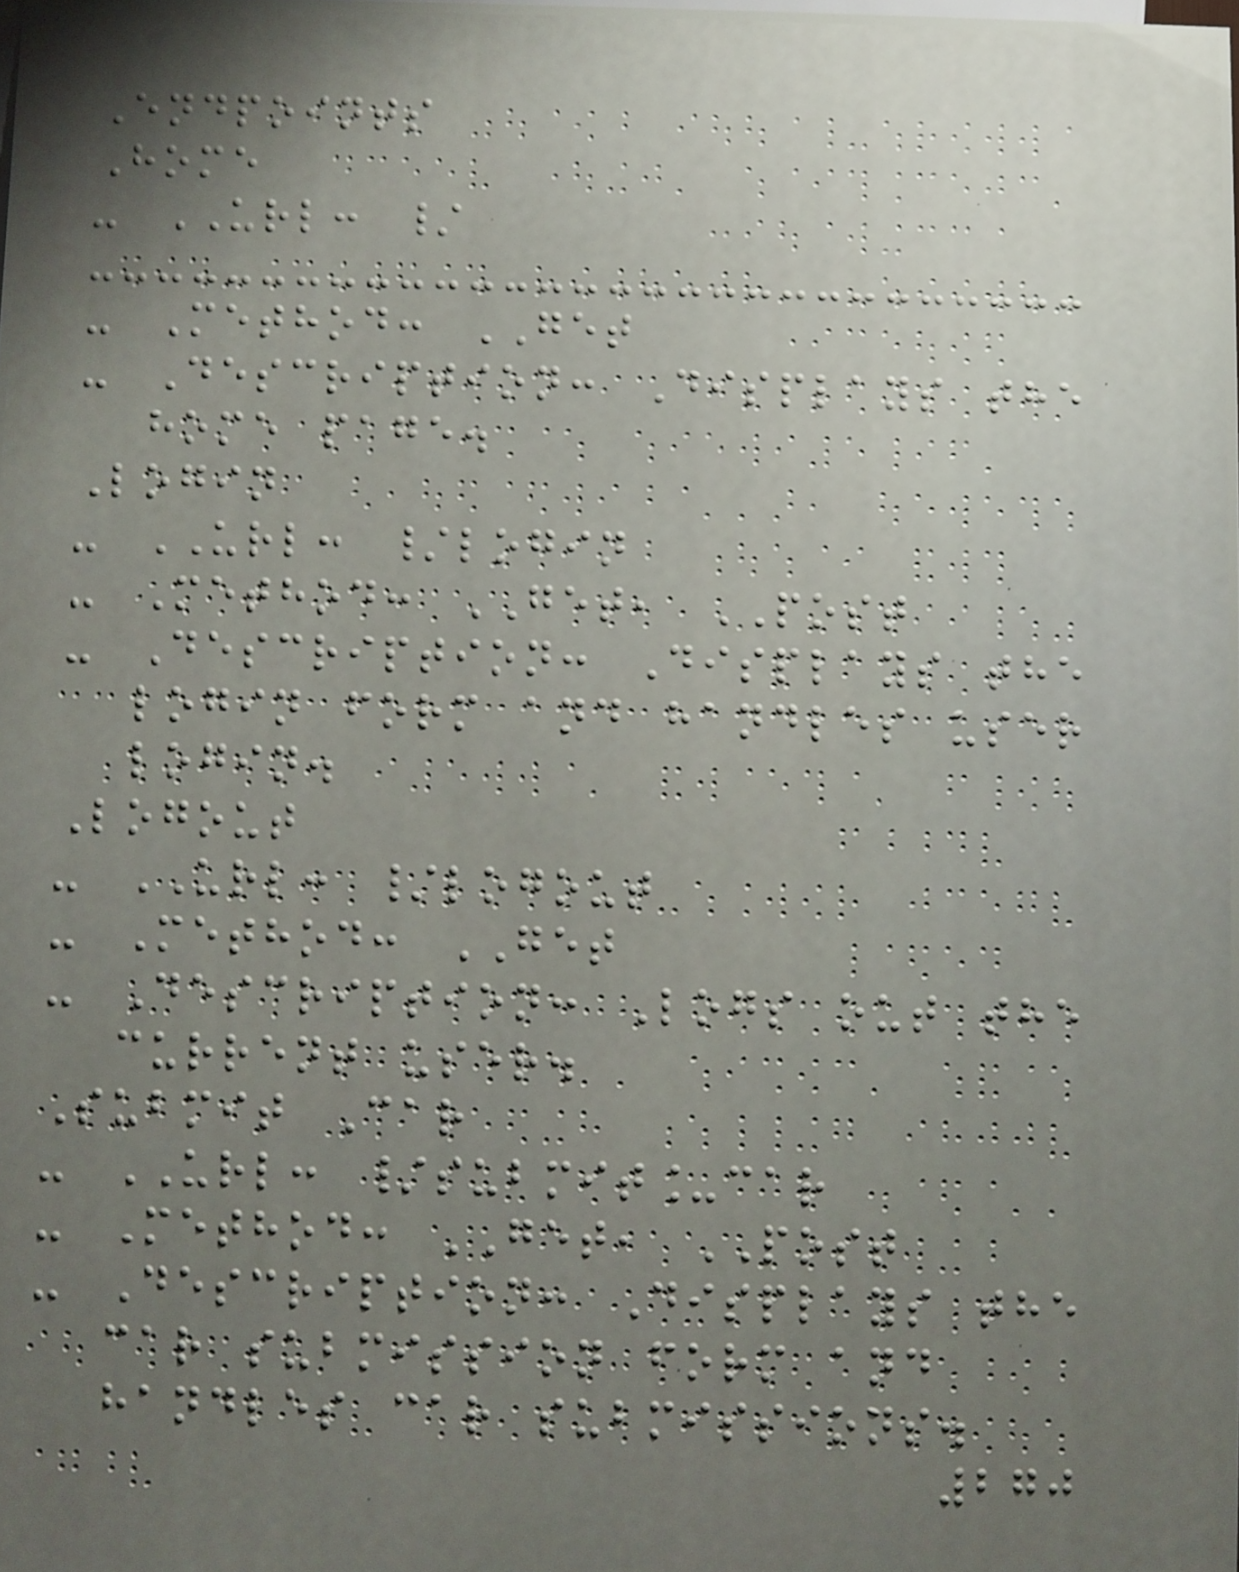Endpoints
Home
- URL: /
- Method: GET
- Description: Displays the
home page.
Login
- URL: /login
- Method: GET, POST
- Description: Displays the
login form and handles user
login.
Logout
- URL: /logout
- Method: GET
- Description: Logs out the
current user.
Submit Car
- URL: /submit_car
- Method: GET, POST
- Description: Displays the
car submission form and
handles car submissions.
270
